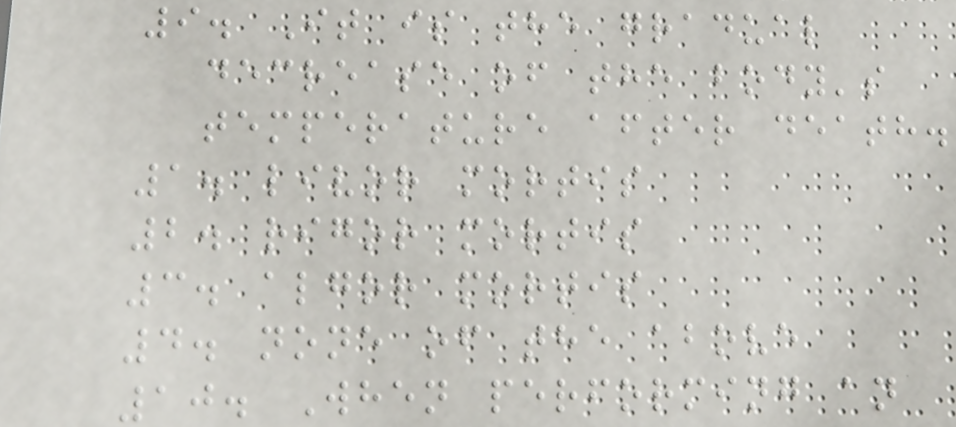9. It is the gradual
decrease of the body's
temperature after death.
1. livor mortis
2. rigor mortis
3. algor mortis
4. none of the above
10. When performing an
